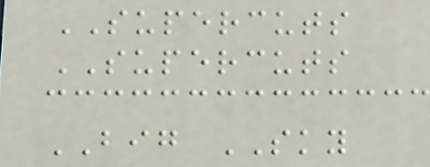SUPERCUTS
SUPERCUTS
BIG SKY
